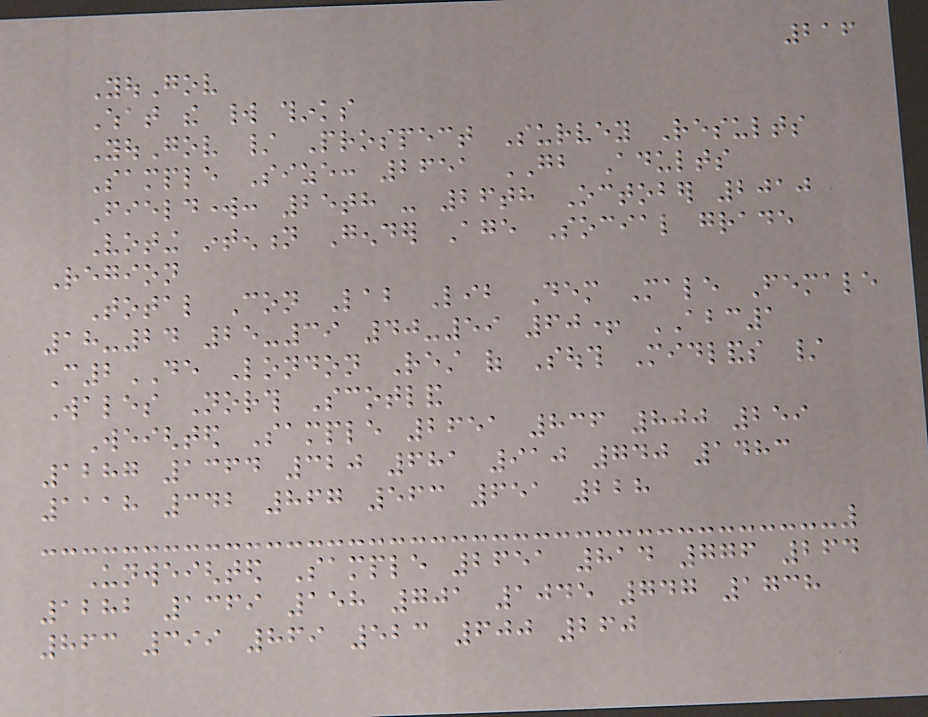216
YouGov
What the world thinks
YouGov / Prospect Survey Results
Sample Size: 2651 GB Adults
Fieldwork: 25th - 26th October 2010
Voting intention Gender Age Social grade
Region
Total Con Lab Lib Dem Male Female
18-24 25-39 40-59 60+ ABC1
C2DE London Rest of South Midlands /
Wales North Scotland
Weighted Sample 2651 836 800 259
1287 1364 320 681 910 740 1483
1118 342 867 563 651 228
Unweighted Sample 2651 814 776 264
1282 1369 158 701 1045 747 1738
863 399 869 523 600 260
